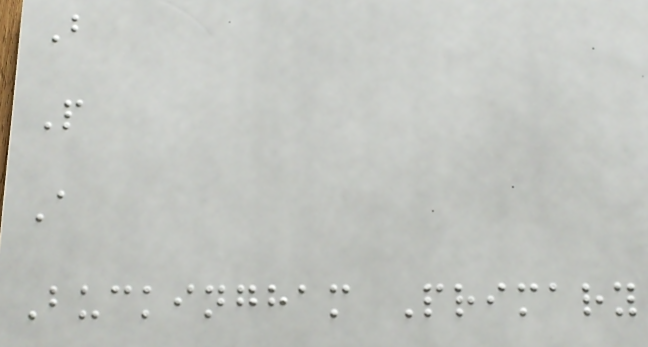B
P
A
Buckingham Primary
